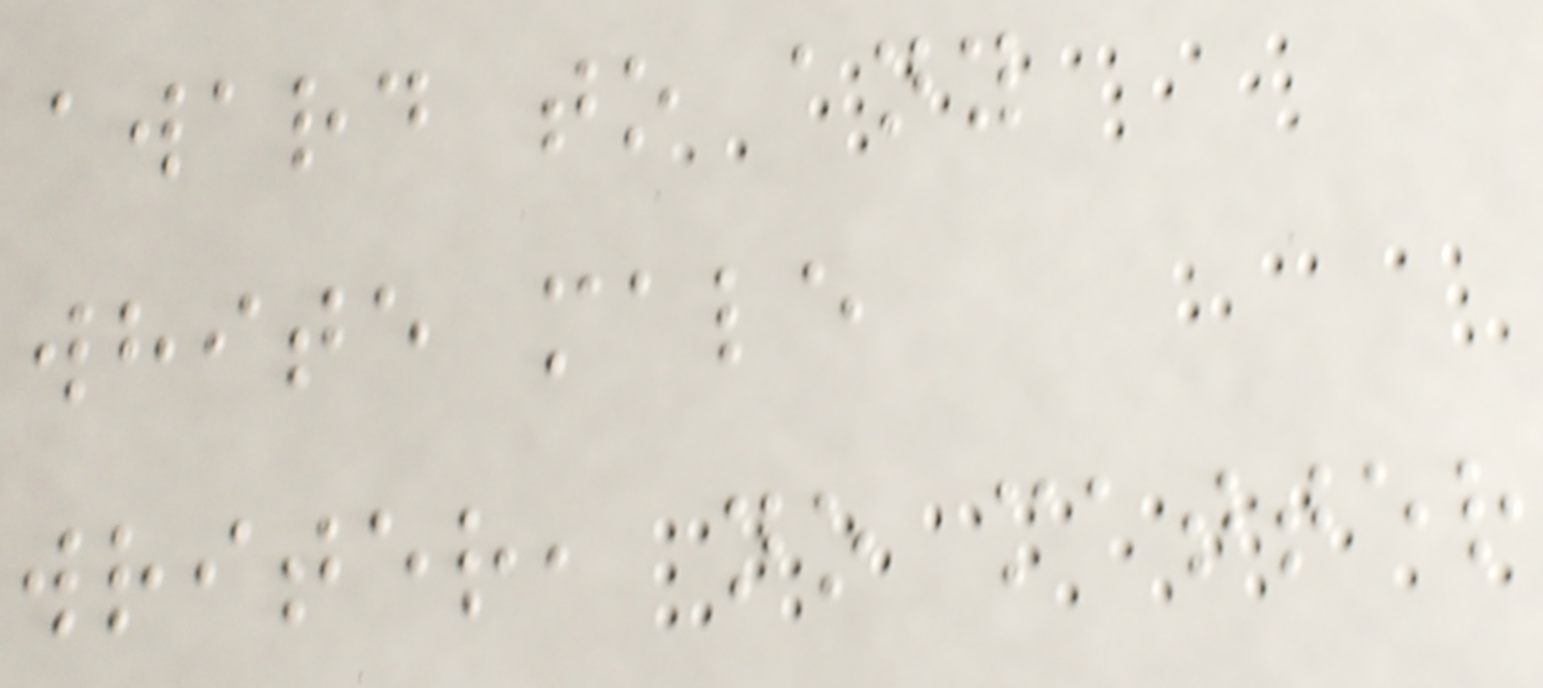award to any
white male
writer, no matter
